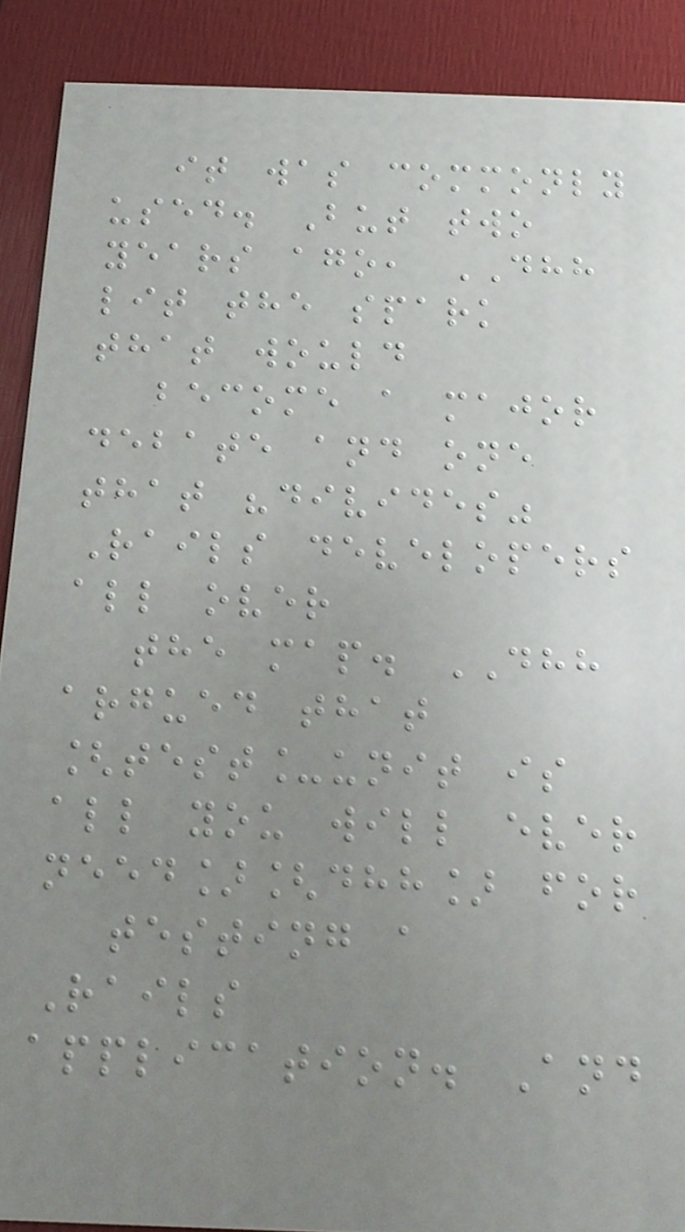it was commonly
used. But two
years ago, DHH
lit the spark
that would
become a major
debate and one
that "divides"
Rails developers
all over
the map. DHH
argued that
[test_unit is
all you will ever
need][dhh] for
testing a
Rails
application. And
